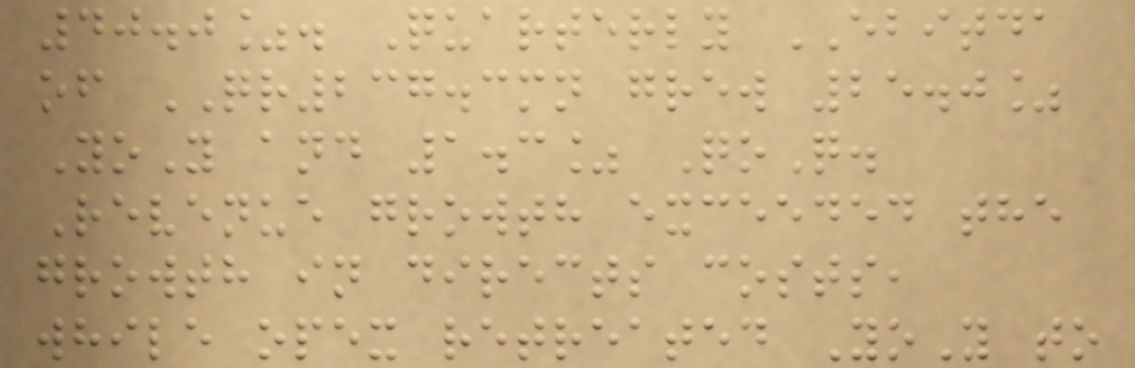40.0%. Quarterly EBITDA
of QR237.3mn grew 25.0%
YoY and 1.3% QoQ.
Revenue growth exceeded the
growth in directs costs,
while opex retreated YoY to
